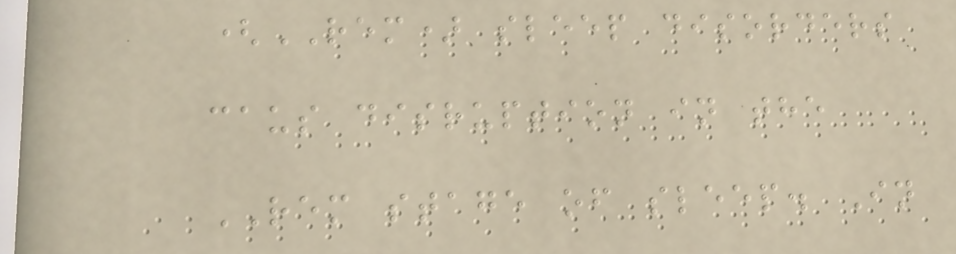(REM) sleep disorders
caus disruption in the
REM stage of sleep. In
